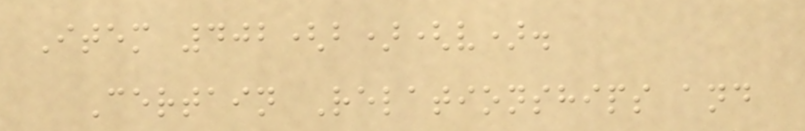Item 402(b)(v).
Certain Relationships and
